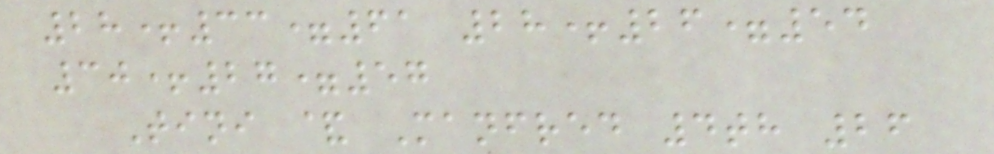28+33=61 28+26=54
30+27=57
Tini & Manfred 4th 26
